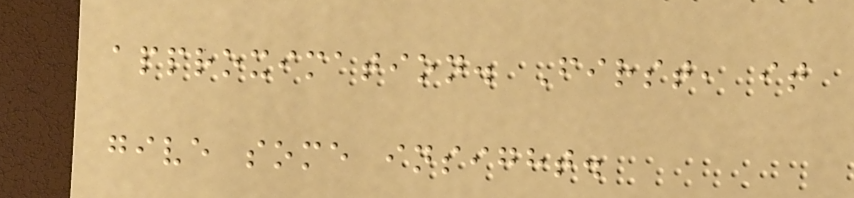approximation. First, it
give some insight.
